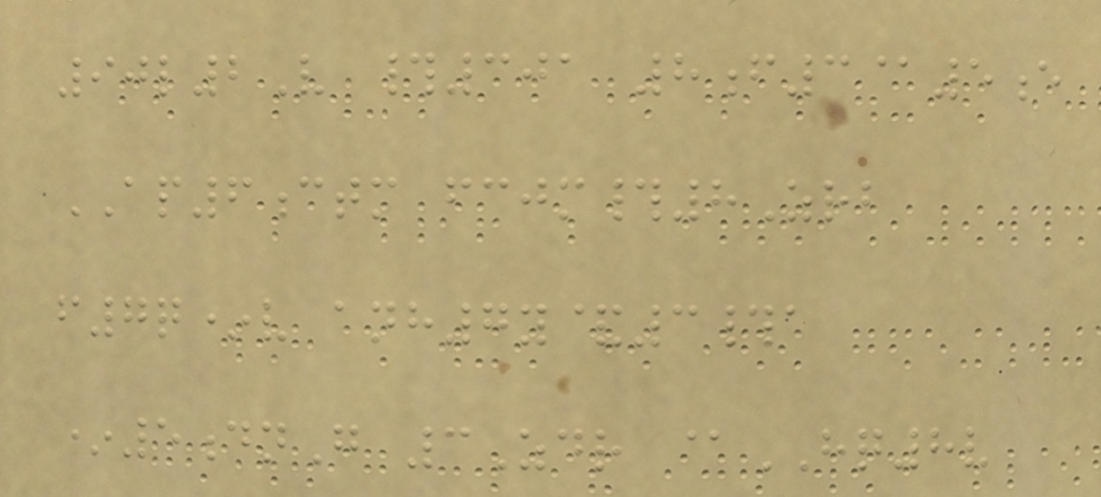90l2V #301 8f3@5e
AP6ctm fcjm#8Zrb
f7q*v anh7y&3#a
*5dnG 3Zdr @HQ8v
